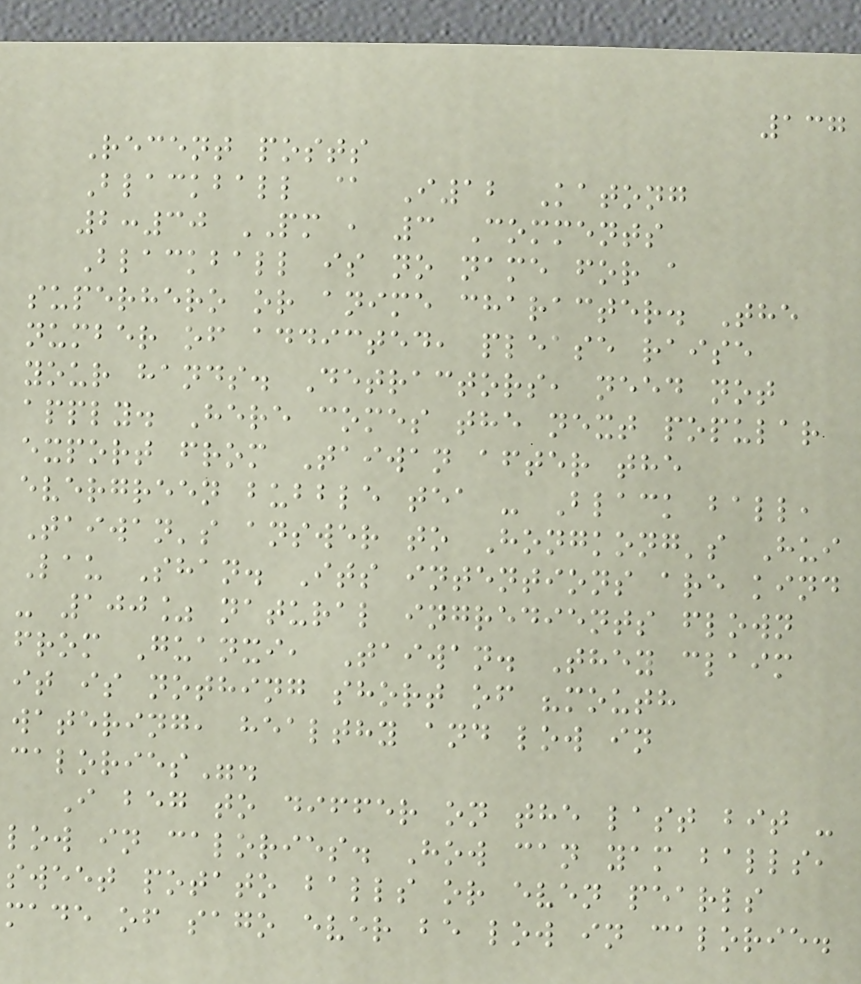137
Recent posts
Blackball @ I12 Katong
2:30 PM , 3 Comments
Blackball is no name for a
superhero or anime character. The
number of addicted, please raise
your hands. Detractors, need not
apply. Here comes the next popular
export from Taiwan after the
evergreen bubble tea - Black ball,
Taiwan's answer to Hongkong's Hui
Lau Shan. Its intentions are kind
- 100% natural ingredients flown
from Guanxi, Taiwan. They claim
it is nothing short of "mouth
watering, healthy and low in
calories".
I beg to differ on the last bit -
low in calories. How can yam balls,
sweet potato balls or even pearls
made of sago ever be low in calorie.
